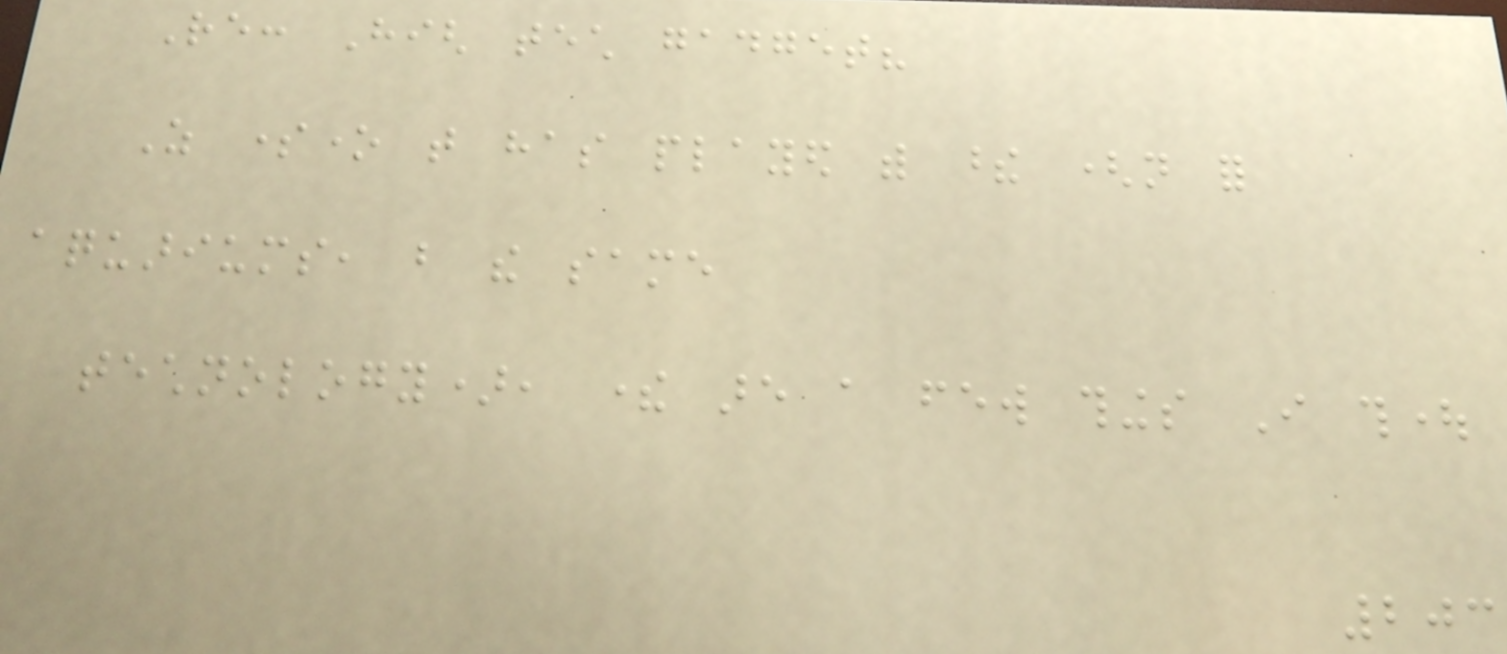Re: High tech gadget?
As someone that has played with these (not for
aquariums, but the same
technology), there are a few things I thought
203
